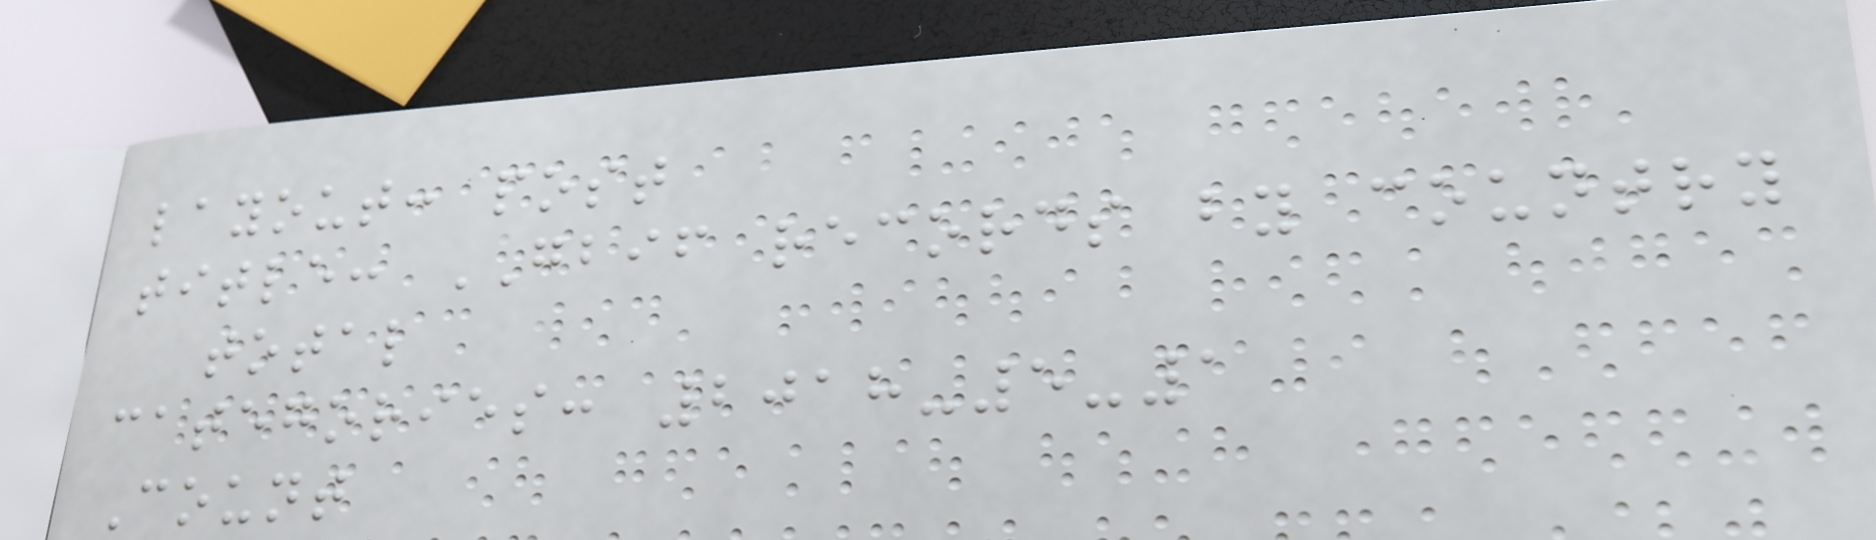layout: post
title: GBIF records by country
total
categories: 2018-5-1
Count
